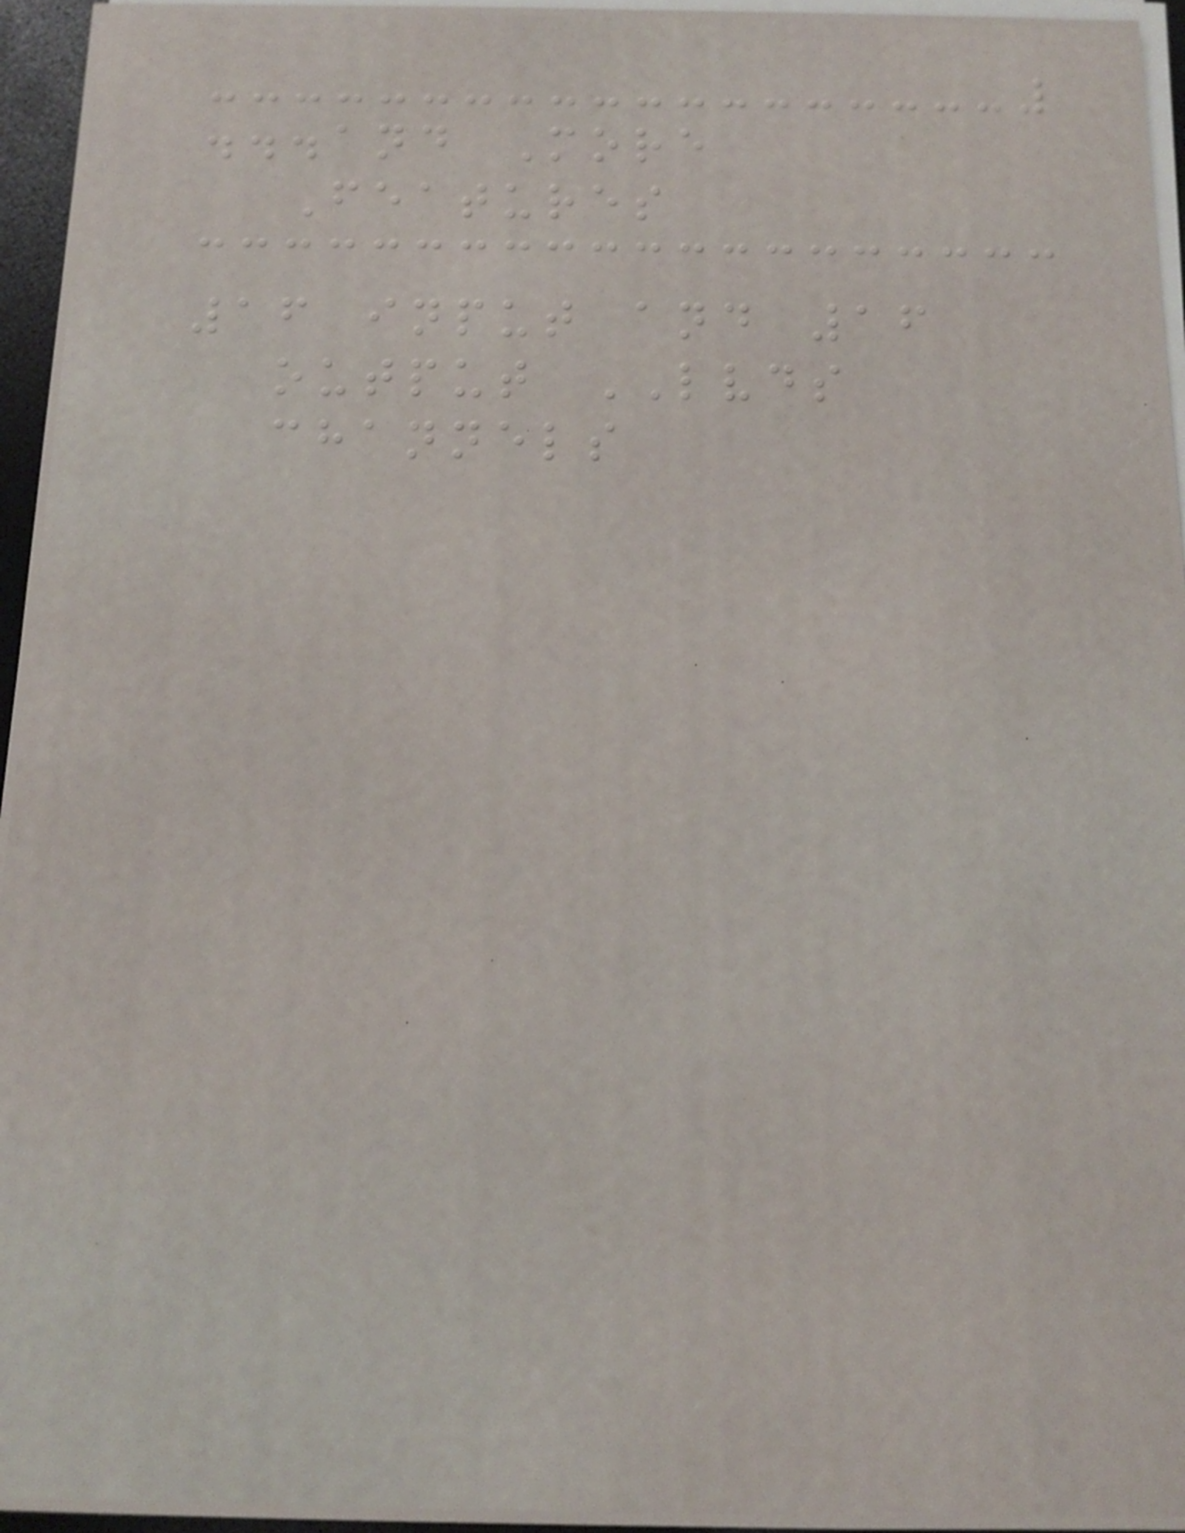...and More
Features
16 input and 16
output LVDS
channels
